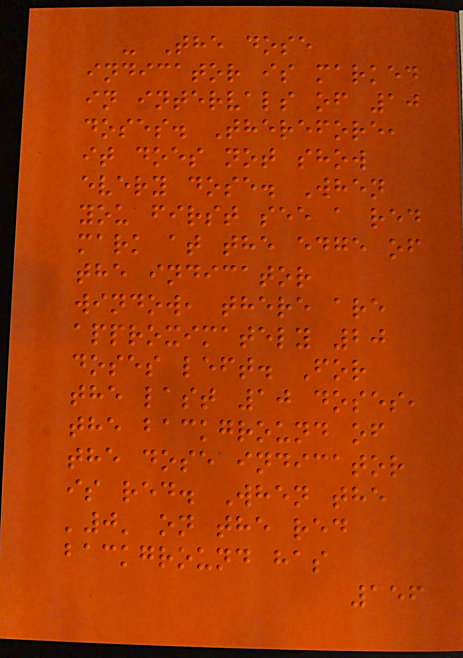- The dose
indicator is marked
in intervals of 10
doses. Therefore,
it does not show
every dose. When
you first see a red
mark at the edge of
the indicator
window, there are
approximately 20
doses left. For
the last 10 doses,
the background of
the dose indicator
is red. When the
'0' on the red
background has
156
